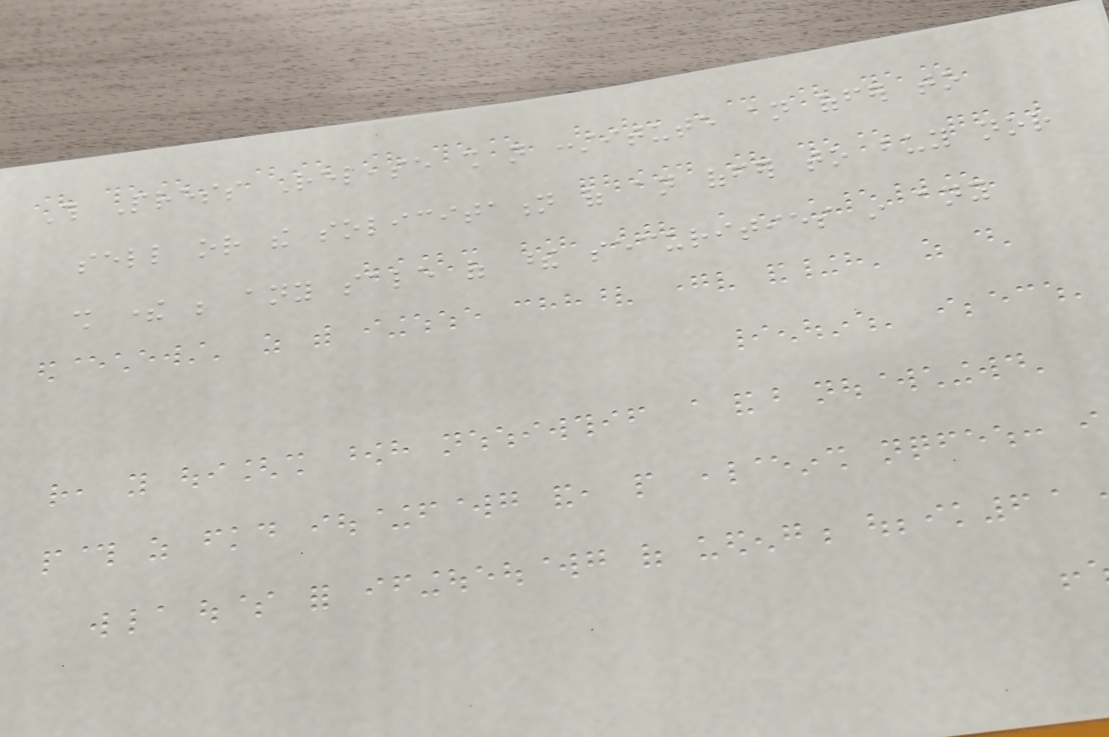This Press Release shall not constitute an offer to
sell or the solicitation of an offer to buy nor
shall there be any sale of these securities in any
